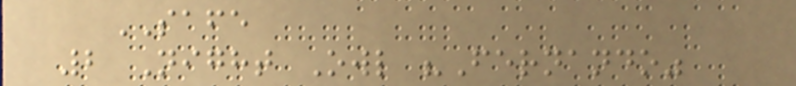SAFE
2 Night Owl "Fernando"
